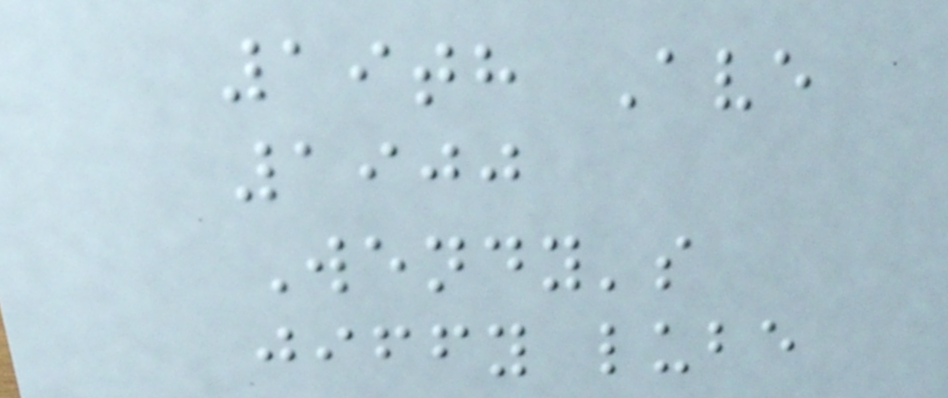19th Ave
1900
Wendy's
jiffy lube
